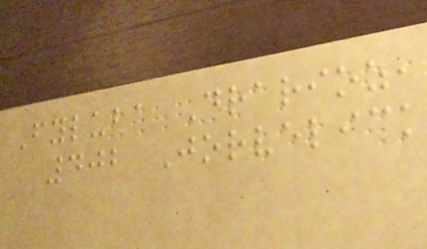Fyluba Drarioz,
402 Jorvelick
